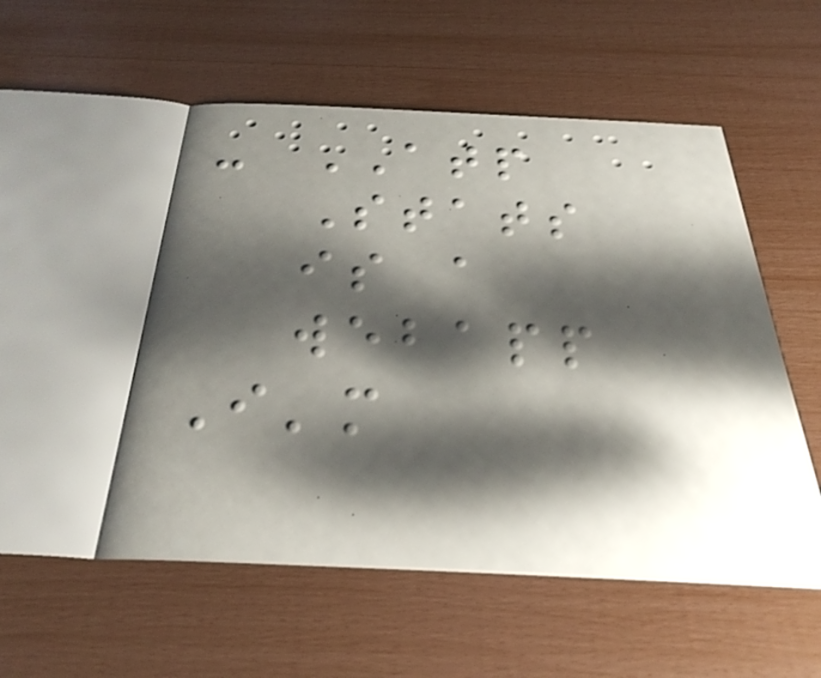- ATP
Stats
is a
webapp
I'm
